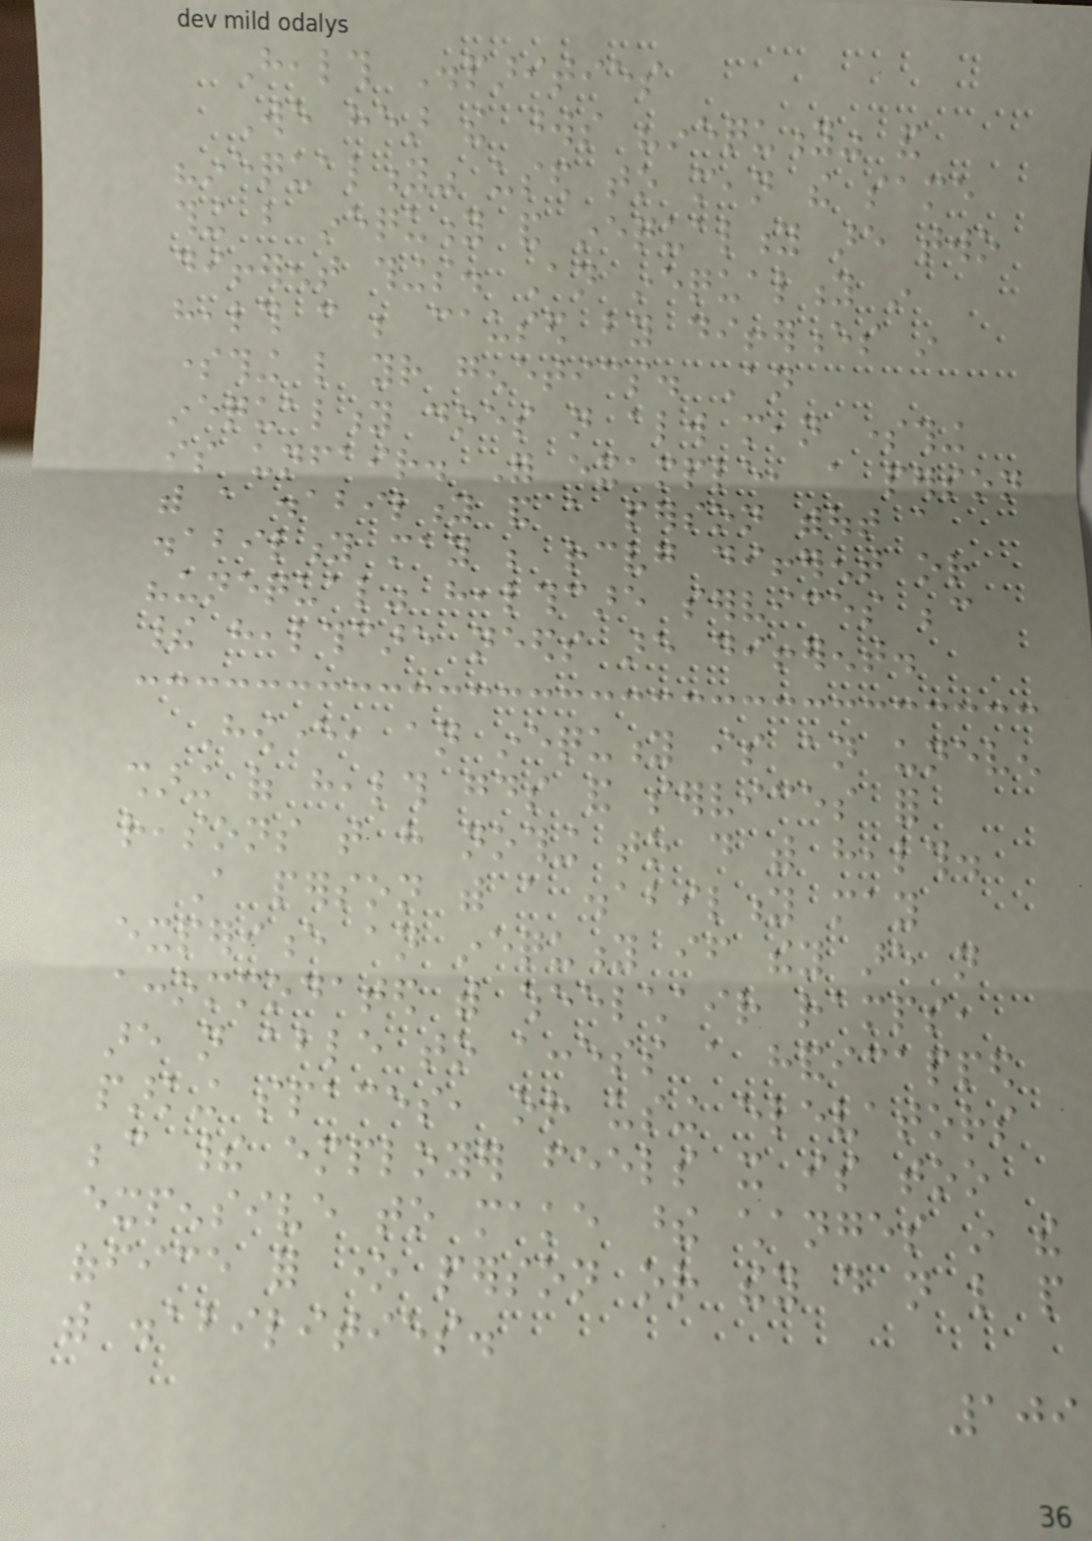Health Disparities
We hear the words "inequity" and
"inequality" used to mean the same
thing but inequity and inequality are two
different things. An inequality in
health can be caused by differences in
something like your genetics. An
inequality does not always mean something
is unfair. For example, a person
with a disability and a person without a
disability may be receiving different or
"unequal" healthcare services because
their healthcare needs are different.
However, an inequity is an uneven
sharing of health goods and services for
reasons that have nothing to do with health.
A person with a disability may
experience an inequity if they are not
accommodated with wheelchair ramps,
are not able to access a handicapped
parking spaces, or using elevators
because their employer feels it is too
expensive to make these changes in the
office for one person or they do not like people
with disabilities.
109
